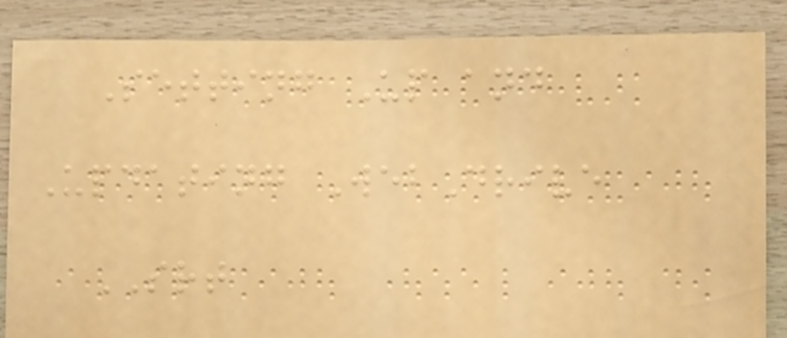Setting Up and
Updating WebDrive
SRT
